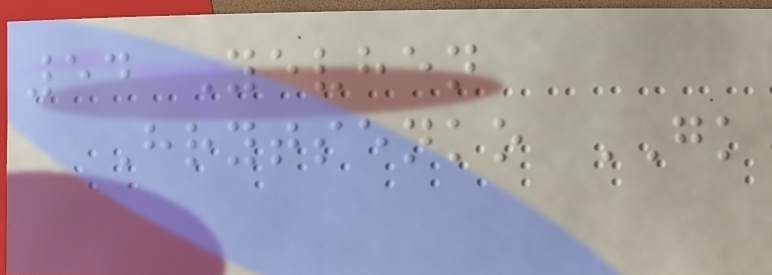54 Yevhen
Hrytsenko GK
